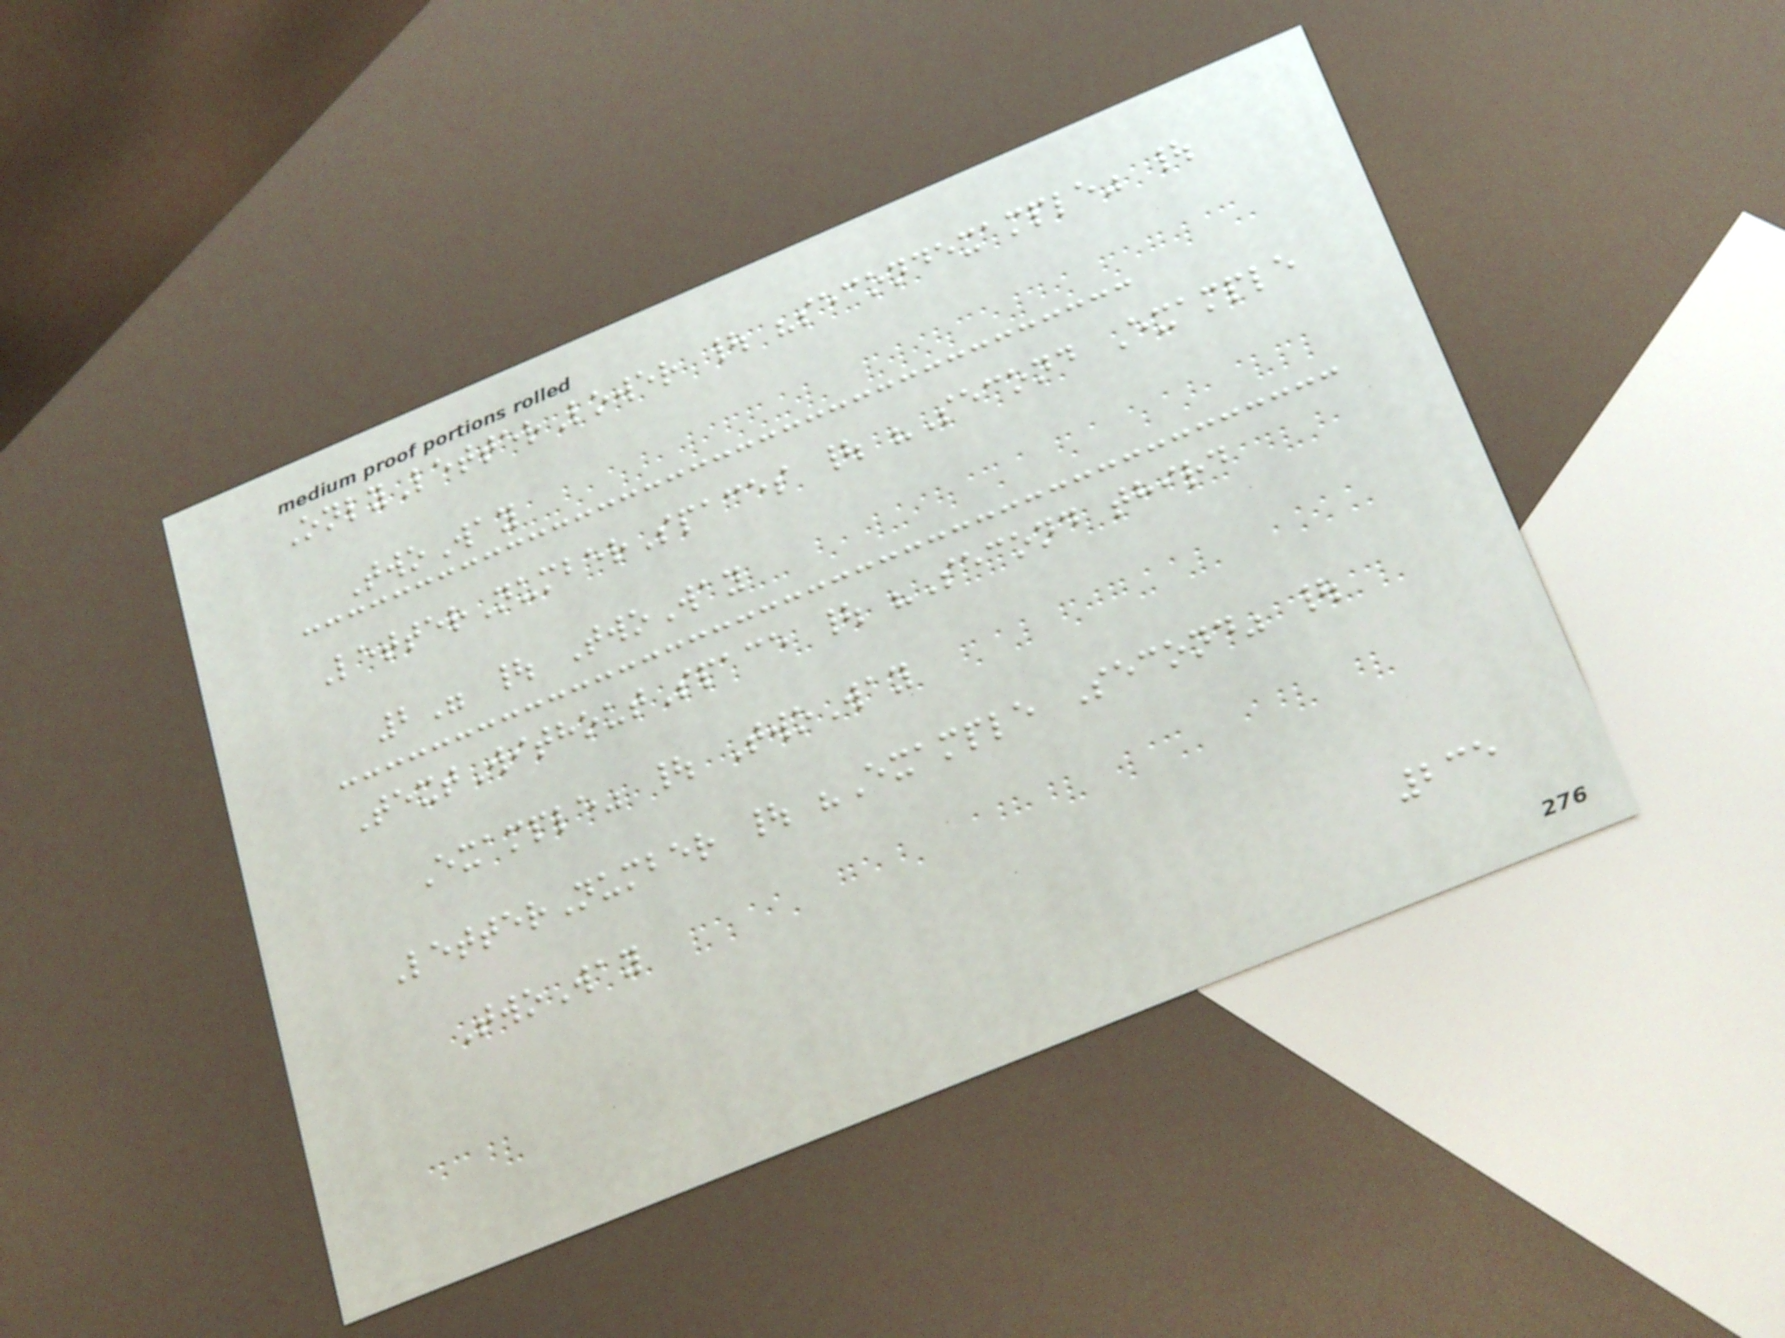OnlyLetterLower | "secondexample" |
TwoWay
LetterNumberSpaces | "Second Example
2" | TwoWay
TextWithoutSpace | "Second third
Example" | TwoWay
LetterNumber | "Example Second" |
TwoWay
235
